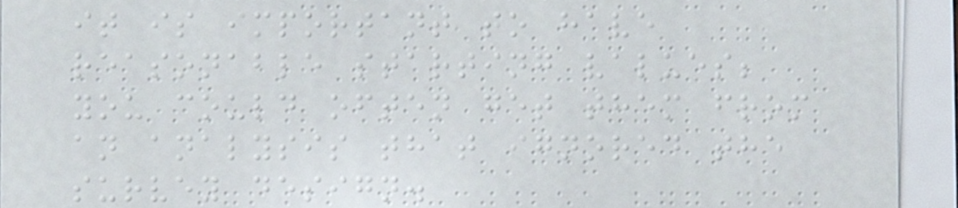it is important to have
reasonable starting values;
you could often get them from
an analysis that ignored the
survey design.
